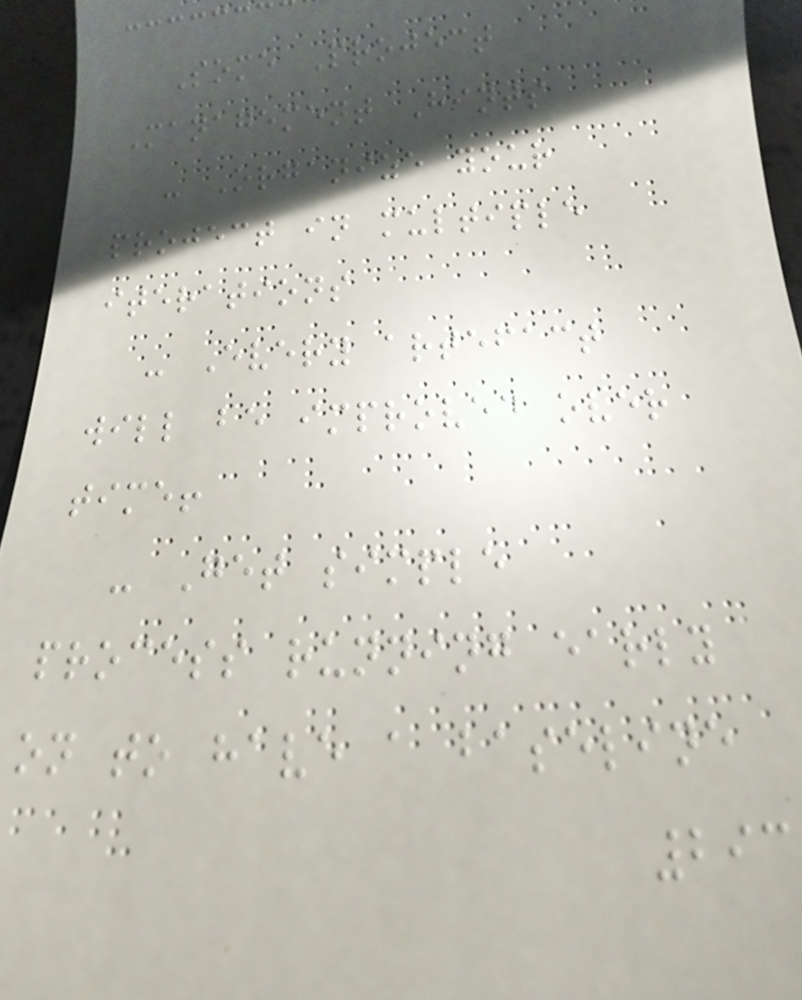Some Project
Management Hints
- Organize your
project in multiple
iterations
- Every artefact
will be improved over
time!
- Get simple
process running early
on to have a baseline
293
